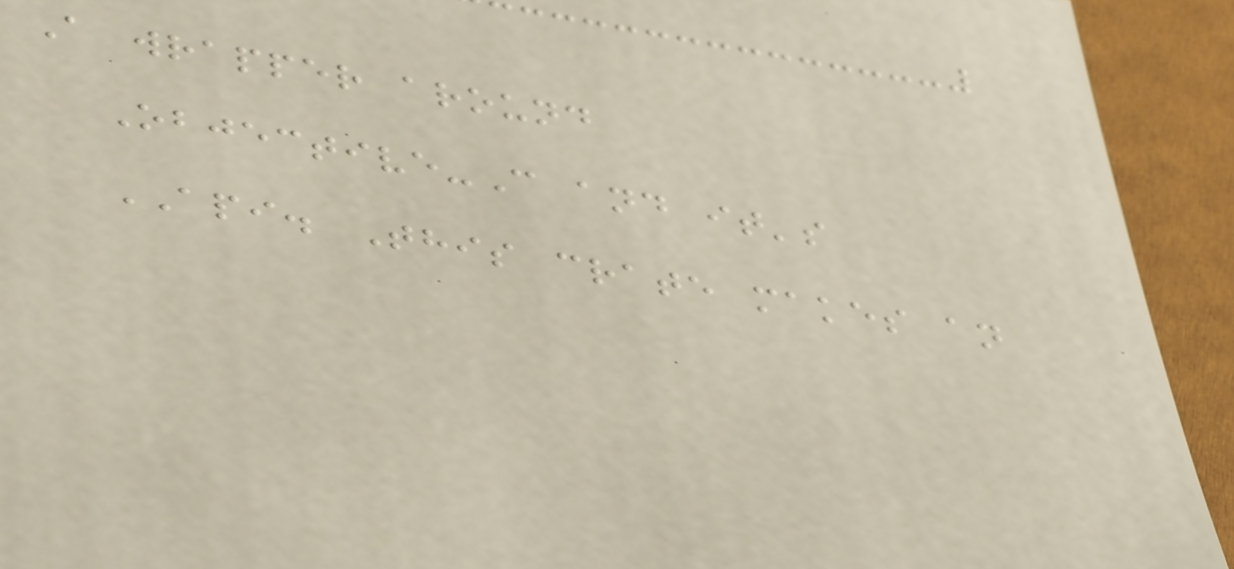A wrapper around
Objective-C and it's
API. This crate makes an
